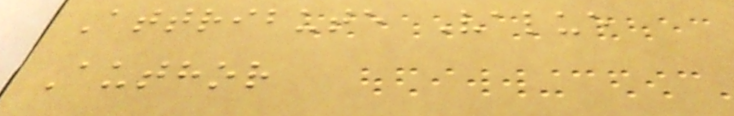Attribute Value
Author
